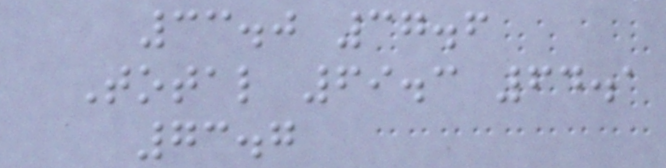33.0 37.6
Total 69.3 64.1
73.7
